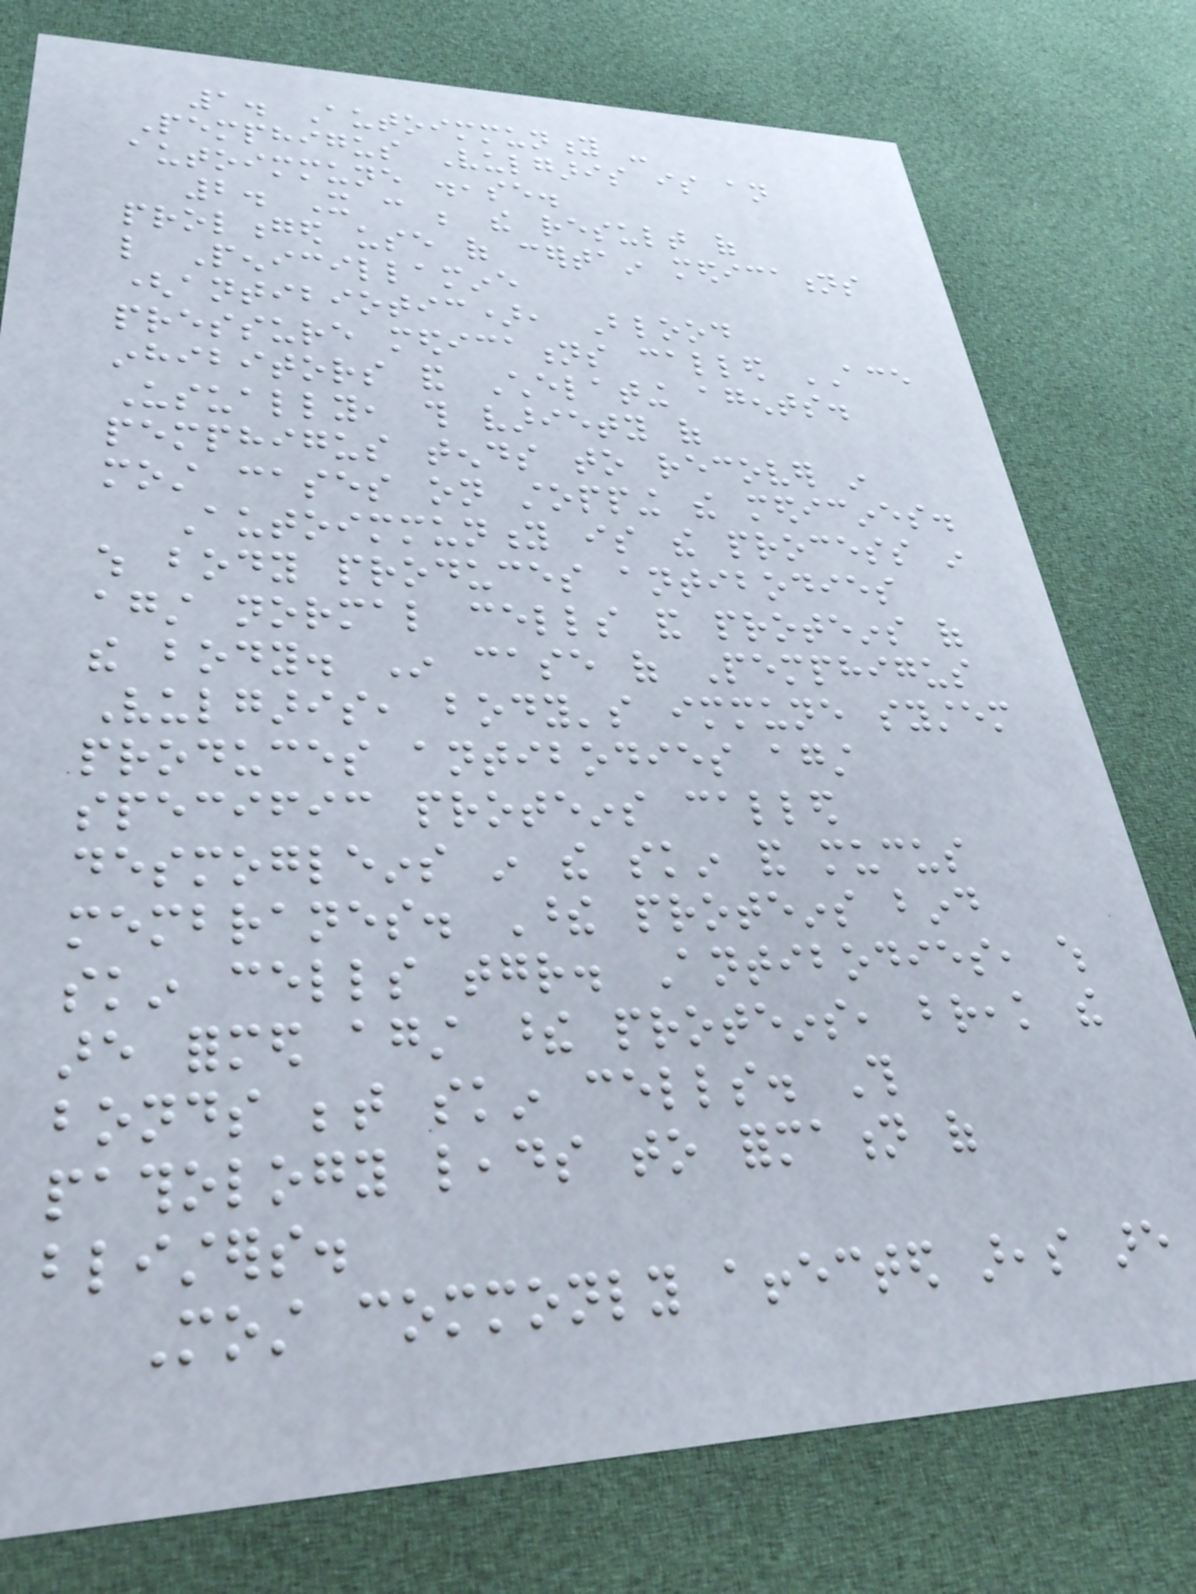1. Autoimmunity -
Pemphigus Vulgaris is an
autoimmune disease.
2. It can be the result of
prolonged use of certain medications
like Penicillamine
(antibiotic), Blood
pressure medications called ACE
inhibitors and Chelating agents.
Usually, this variety of
pemphigus tends to recover in
most cases on stopping the medicines.
Autoimmunity is the process in
which body produces antibodies
against normal cells and proteins of
the body. In case of Pemphigus
Vulgaris, body's immune system
produces antibodies against
specific proteins called
desmogleins in the skin and mucus
membranes. These proteins bind
skin cells together. Antibodies, which
are formed against these proteins, break the
bonds between skin cells. This
pathology leads to formation of
blisters.
Most commonly affected areas are
